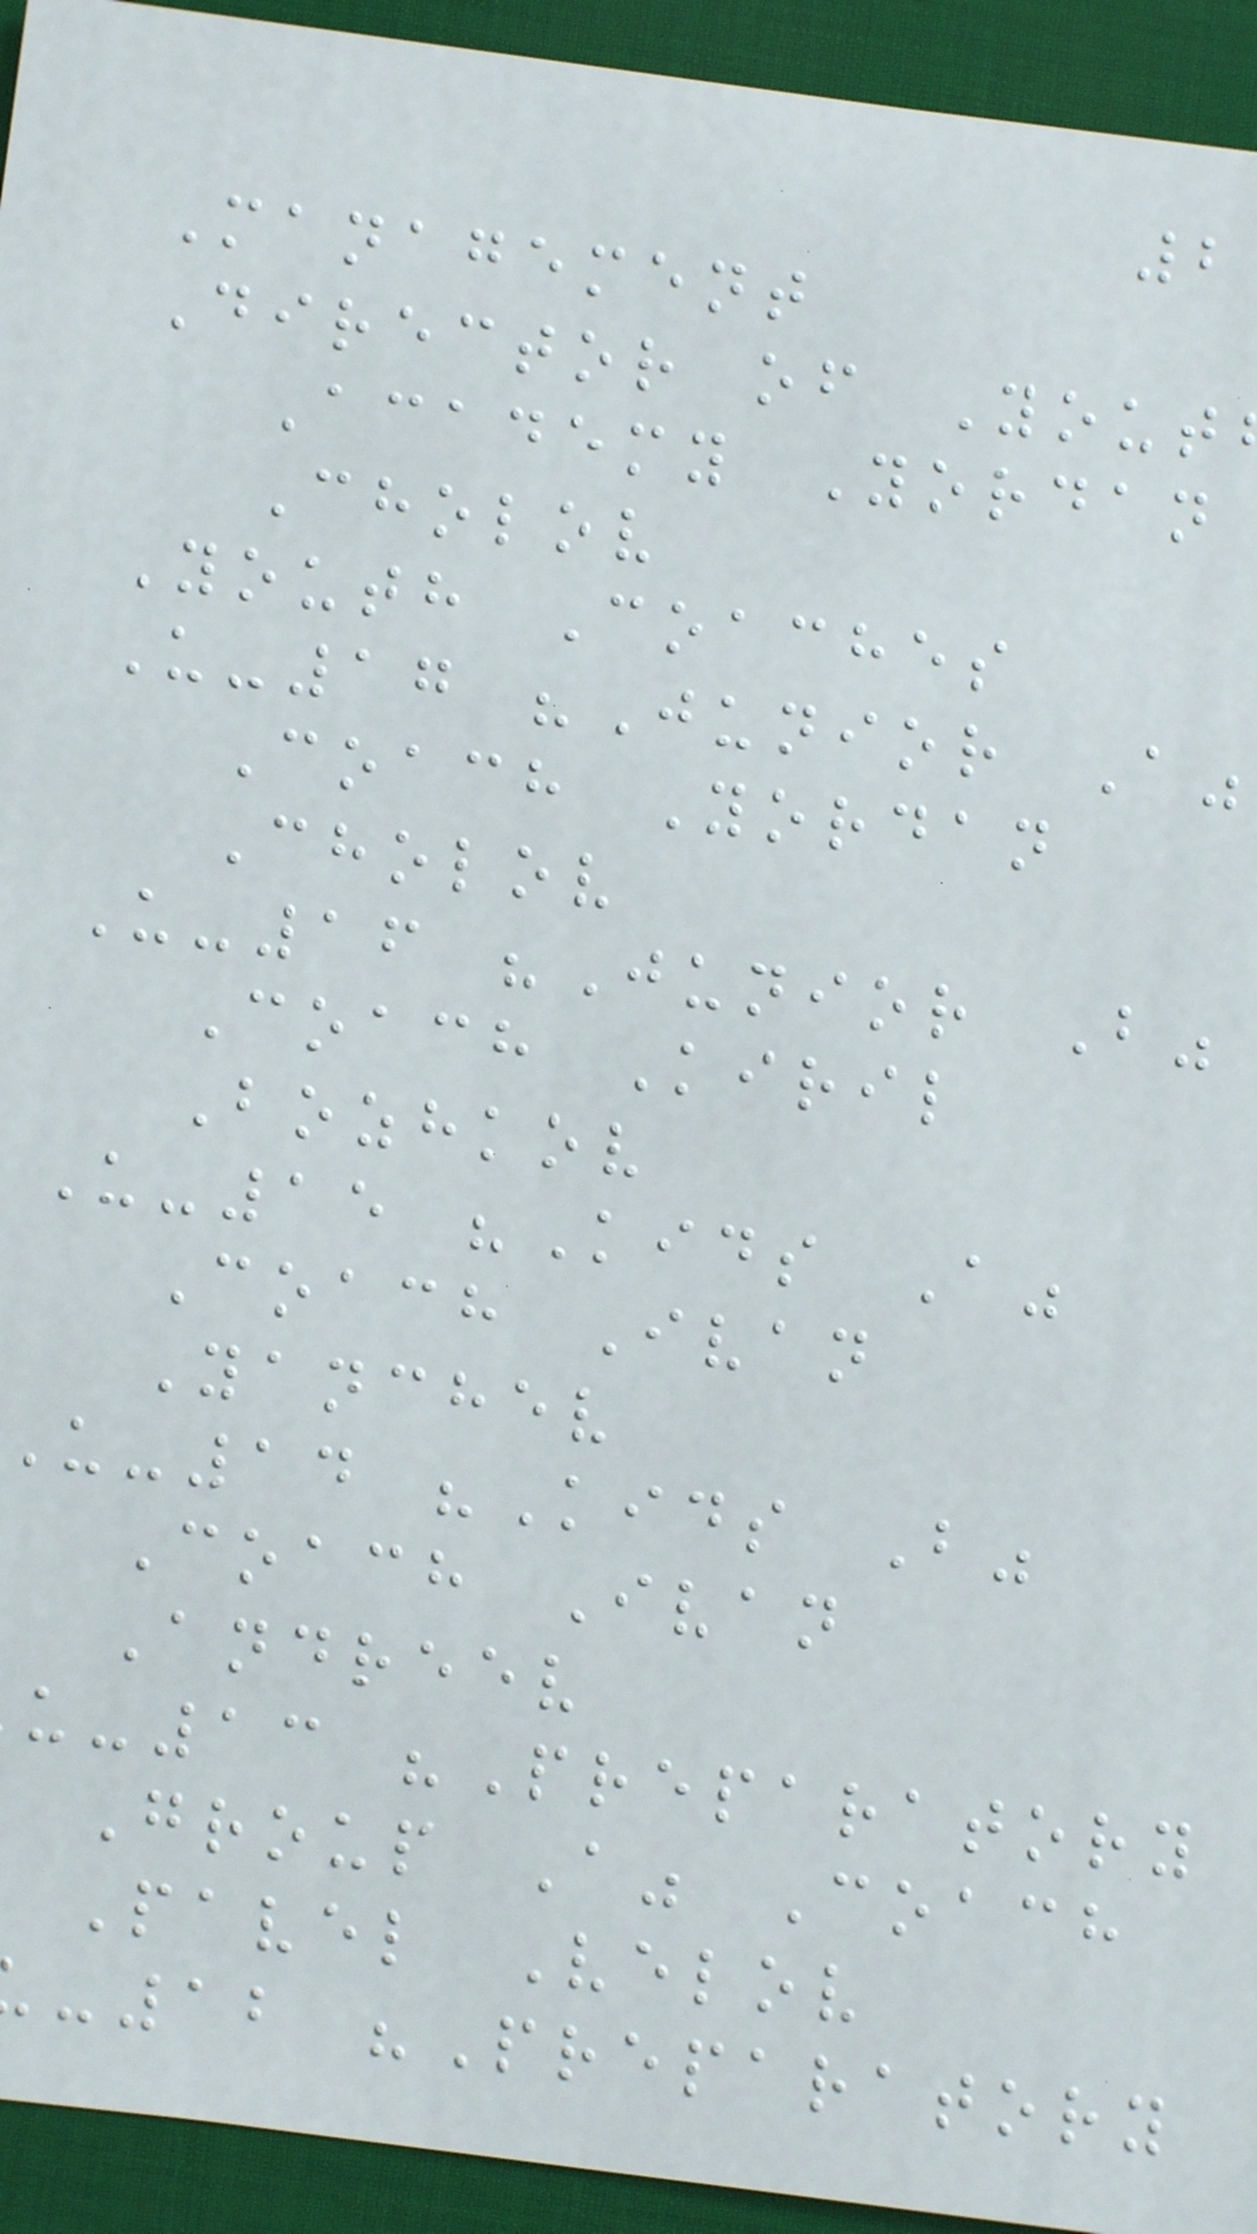Management
Director of Yout
Academy Yordan
Cholov
Youth Coaches
U-17 "Junior A"
Coach Yordan
Cholov
U-16 "Junior B"
Coach Kiril
Bozhkov
U-15 "Kids A"
Coach Ivan
Yanchev
u-14 "Kids B"
Coach Ivan
Andreev
u-13 "Preparatory
Group A" Coach
Pavel Velov
-12 "Preparatory
